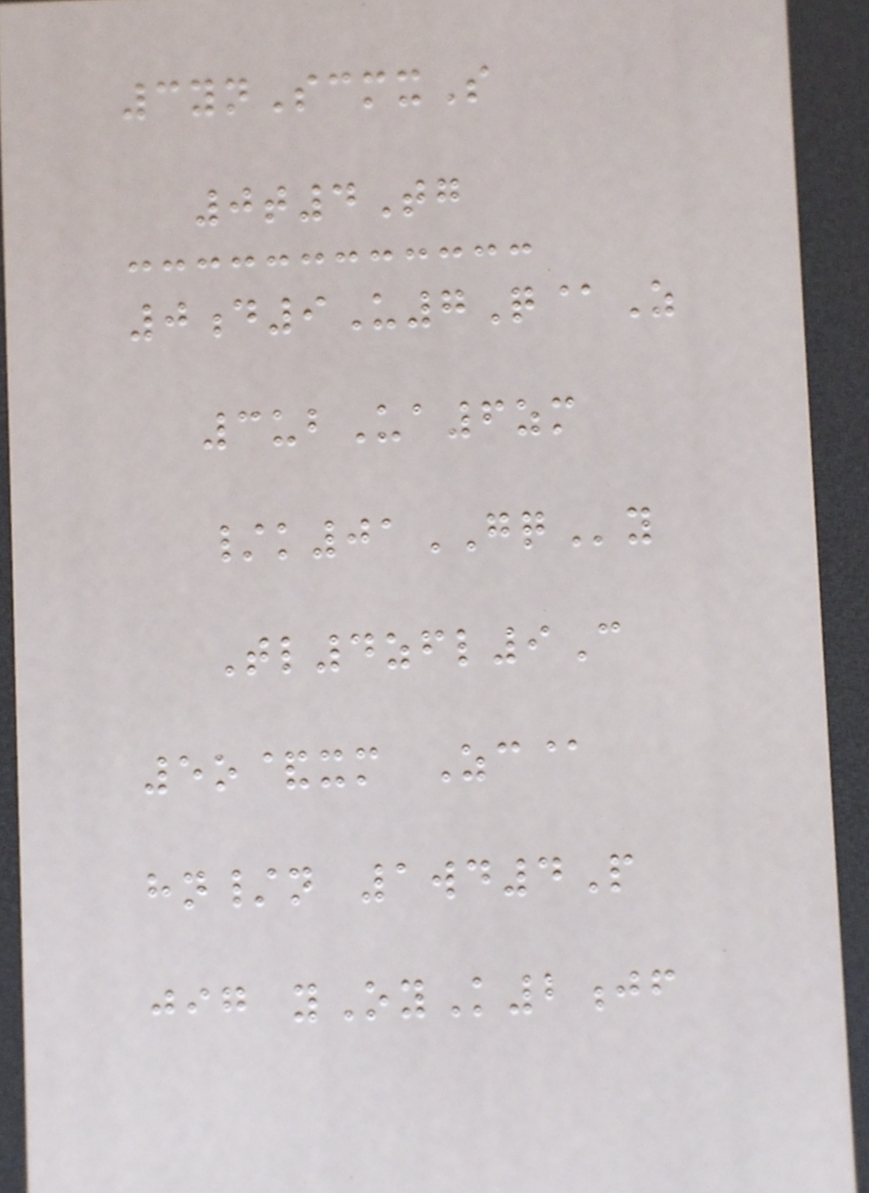3ynScmxS
0t4Tg
0d9U7Q@Z
3ubUa6zm
/k01GQy
Tl4zfl9C
5o&xm Zc@
hn/n 1wd4P
jig yOyK2jf
